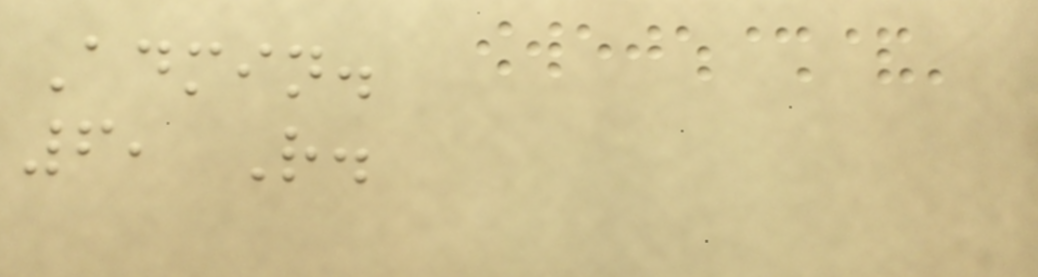Admin.
6, R.
